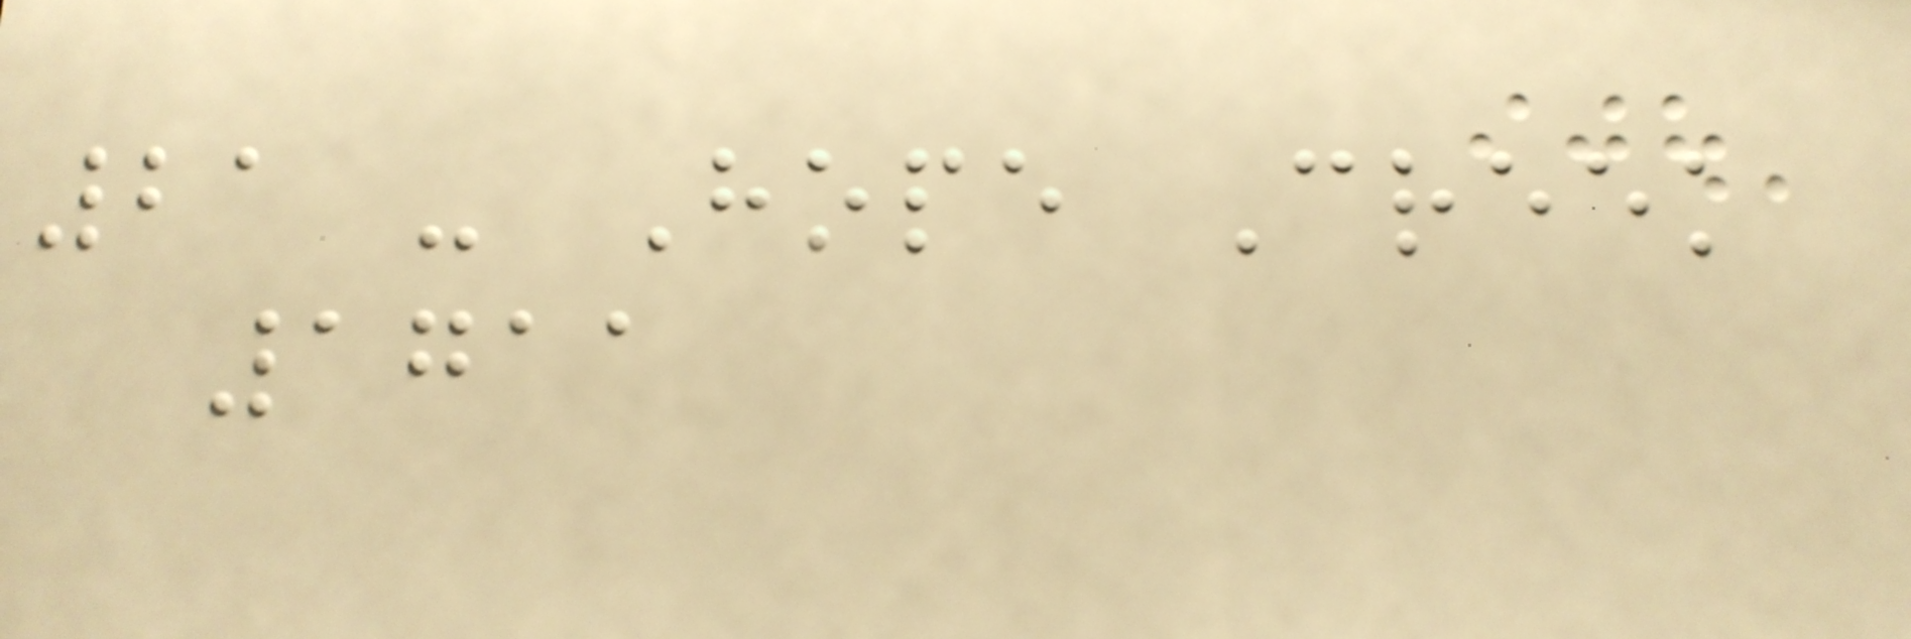21 - Hope Creek
1711
